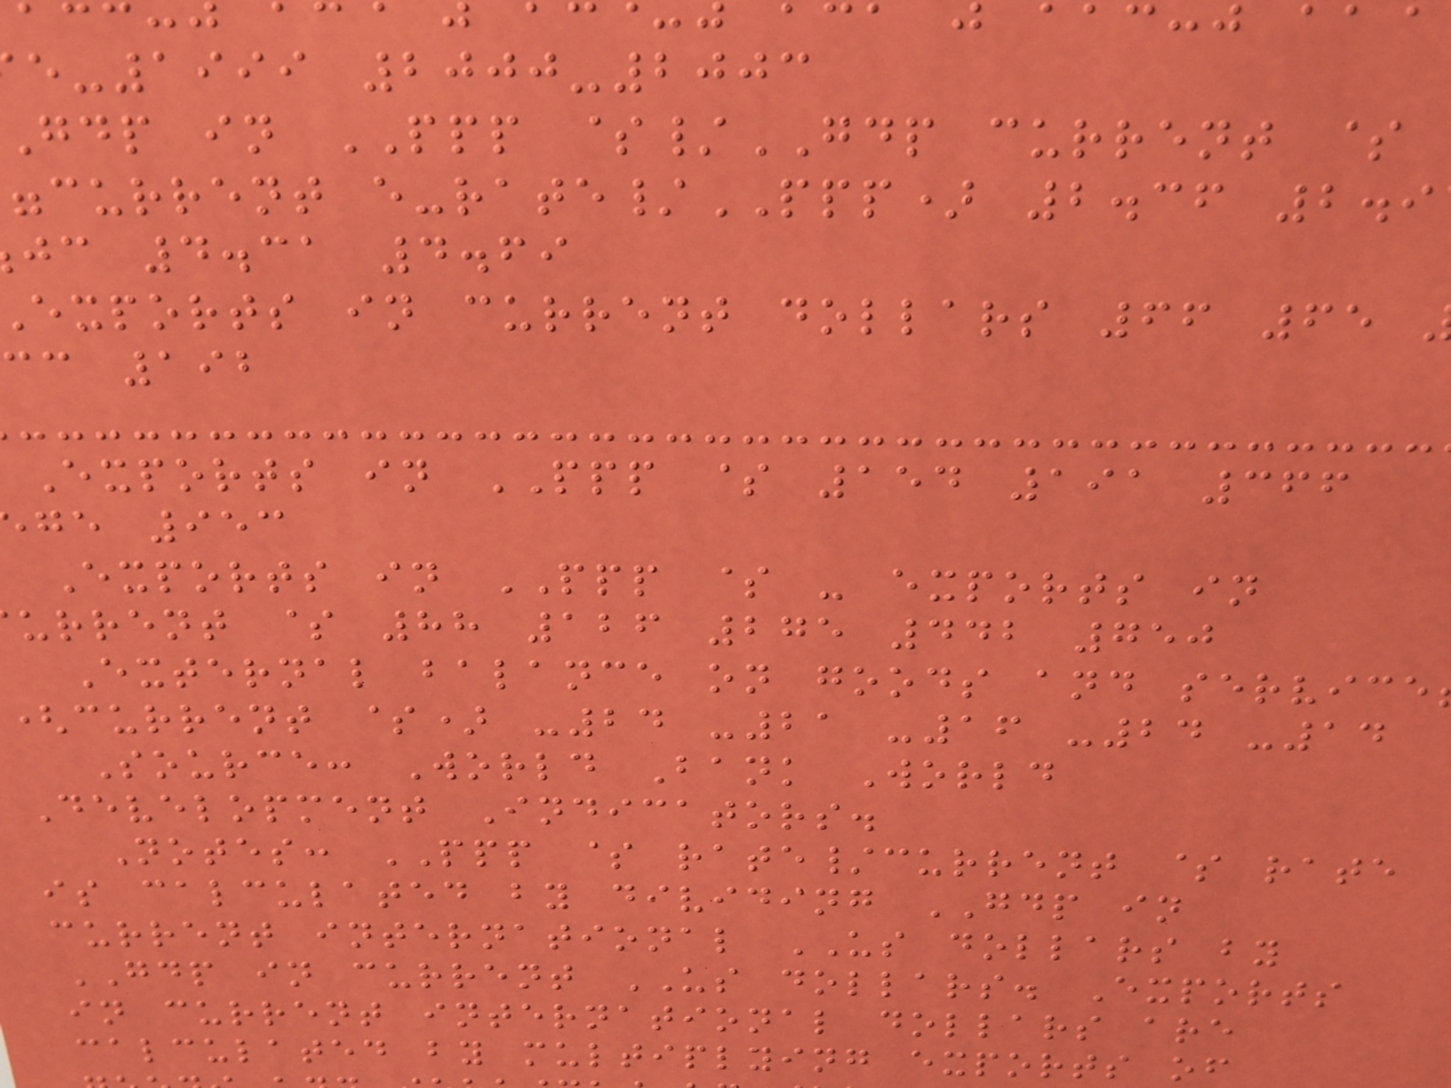-1999 2000-2003
gdp in PPP $/GDP current $
current e-rate/PPP) 2.36 2.9
jc 4.31 4.69
exports in current dollars 66 65
cc 192
Exports in PPP $ 154 191 366
ge 953
Exports in PPP $ - exports in
urrent $ 88 126 275 442 750
External balance on goods and service
(current $) -24 -21 -16 -24 -14
Source: World Bank World
Development Indicators.
Notes: PPP $ rate/current $ rate
is calculated by dividing GDP in
current international US dollars by
GDP in current US dollars. Exports
in current international dollars are
calculated by multiplying exports of
